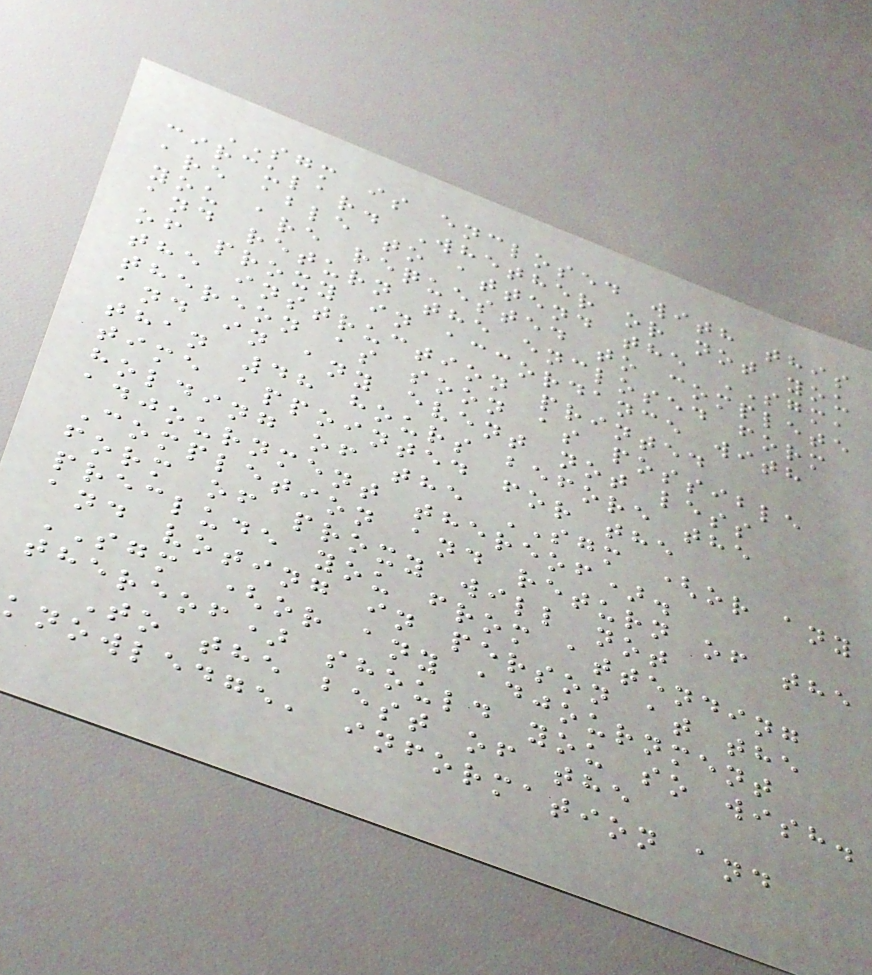SGM is enclosed with this
circular. Whether or not you
are able to attend the SGM,
you are requested to complete
and return the enclosed form
of proxy in accordance with
the instruction printed
thereon as soon as possible
and in any event not less
than 48 hours before the
time appointed for the
holding of the SGM (or any
adjournment thereof).
Completion and return of the
form of proxy will not
preclude you from attending
and voting in person at the
SGM (or any adjournment
thereof) should you so wish.
To the best of the
knowledge, information and
